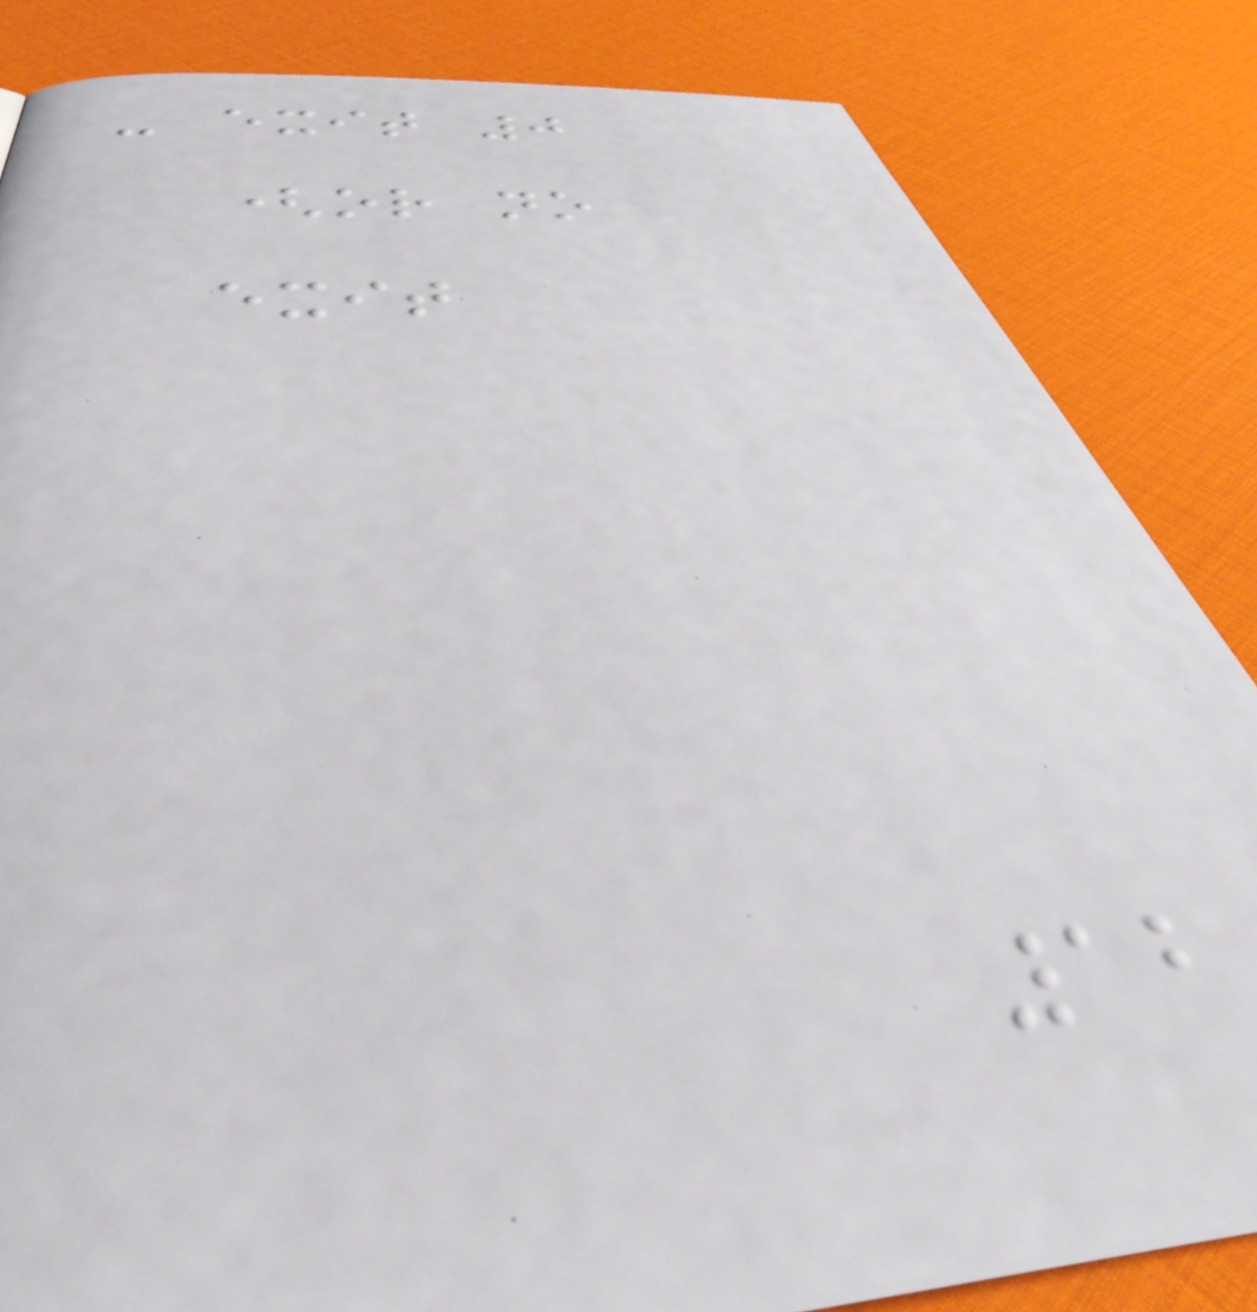- exit 0
(or no
exit
12
